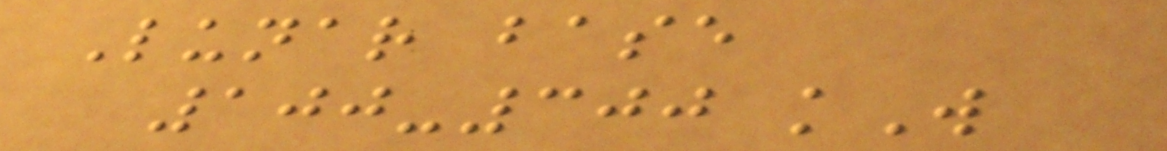Lunar base
100-300 kW
